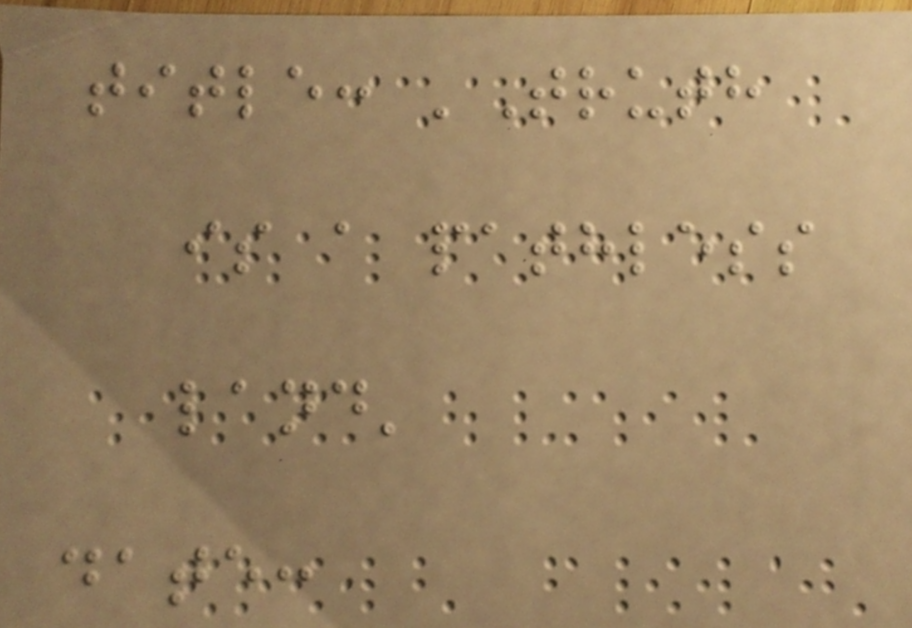title: 'Truth
is a pathless
land'
date:
